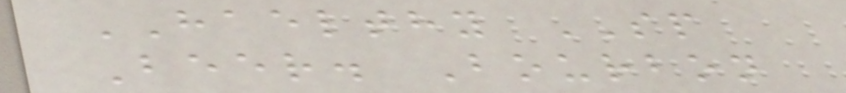HAELTHY SP
Beer. Bourbon
